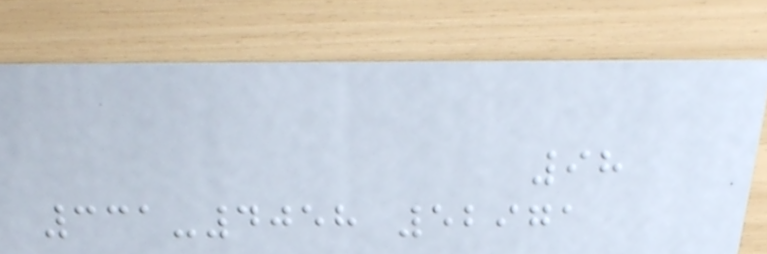98
331-4058 52971
